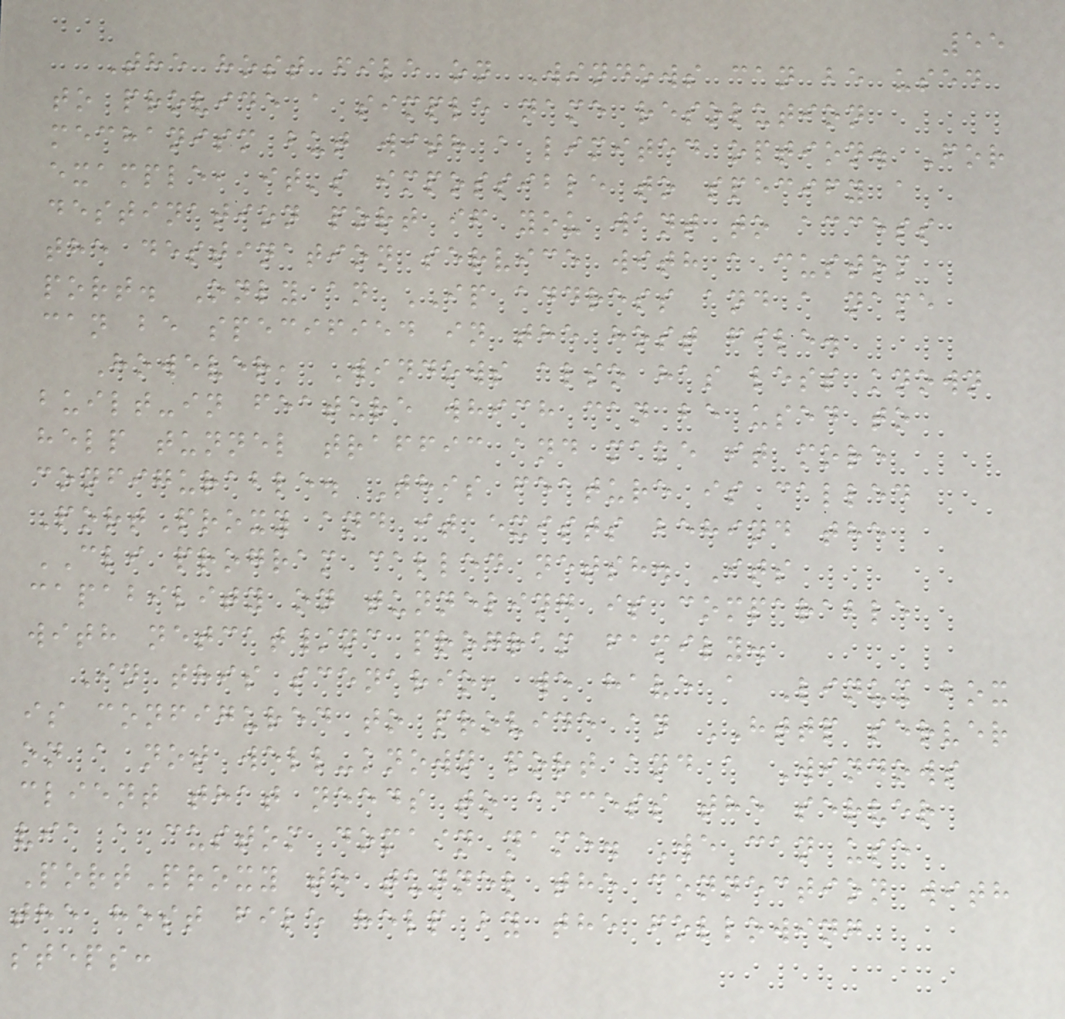55
The host file on Windows can be used
to provide a simple name resolution
mechanism but with a limited option. For
example, it's impossible to specify a
destination port if you want to access
the destination service with a custom
port. Only an IP address and a name
can be specified in the host file.
However, Windows also has less known
built-in feature which can be used to
help tunnel traffic and make it more
configurable. This feature is called
PortProxy and it exists behind the
CLI program called netsh. Its
capability on tunneling is comparable
with netcat/nc program family.
In this scenario, we have a Linux box
is configured to provide an HTTP server
on a not well-known port and a Windows
client that needs to access the server
via a custom domain name. We can use
PortProxy to tunnel the connection with
the host file help by the following
steps:
